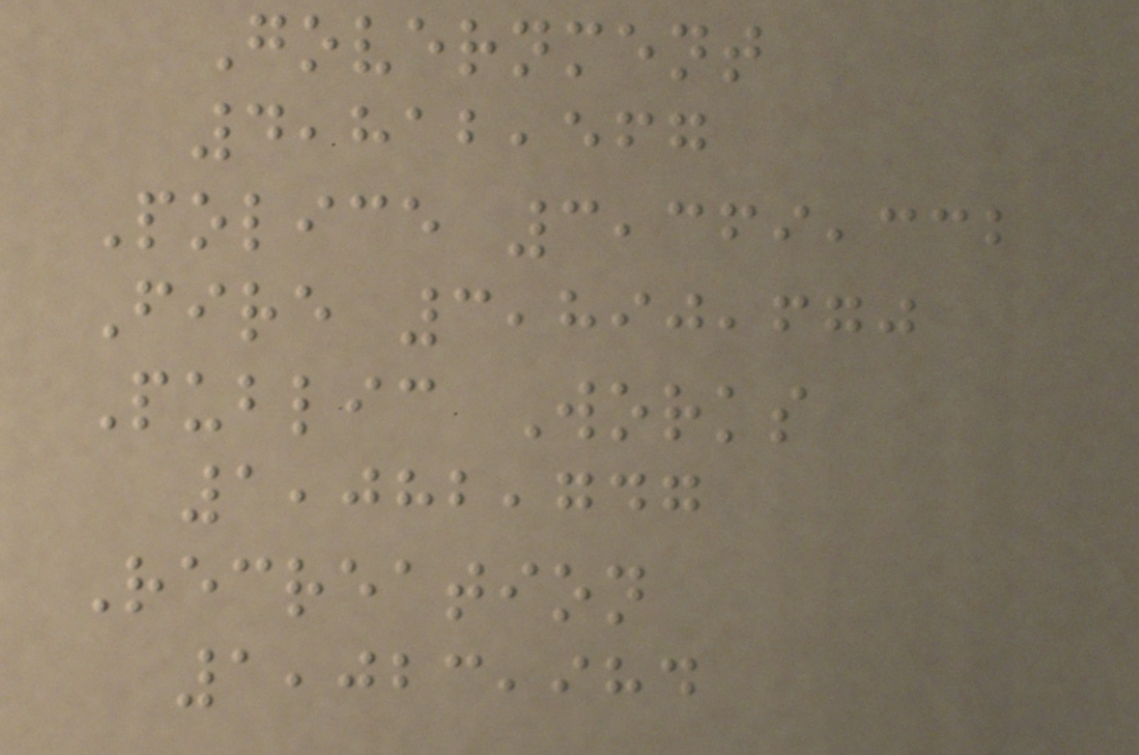Government
4,812,567
Police 3,369,332
Fire 3,890,670
Public Works
1,082,747
Recreation
1,023,984
